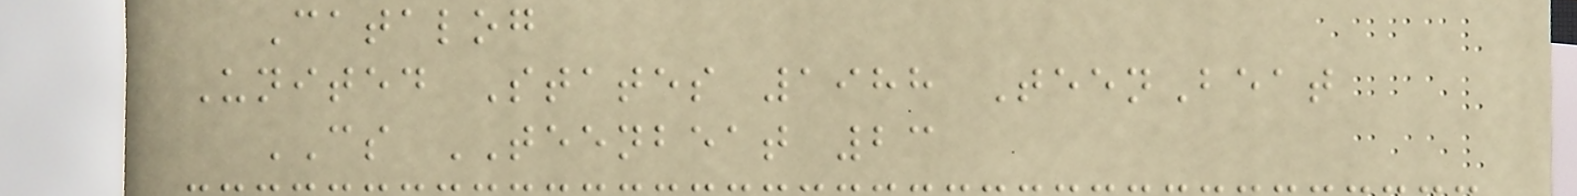Catalog
United States 1988 TeenBeat
CS TEENBEAT 23
